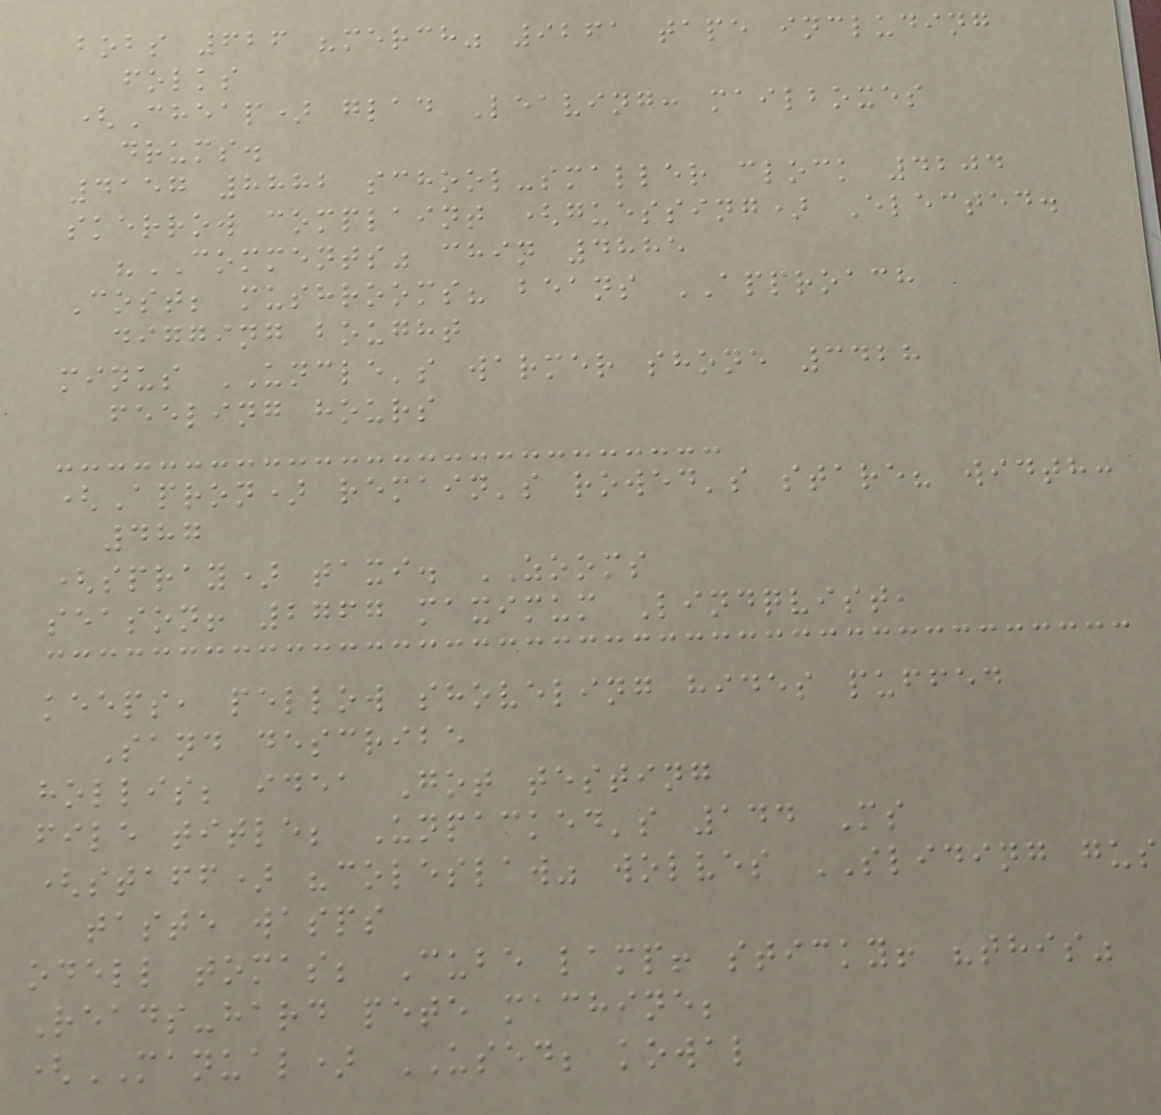bobs 626 "merch" 9261 tape including
folks
(Cheap) glad Leaving: mailboxes
drums.
4157 8882 school-smaller clock 4204
skerrow complaint (guessing) Elected.
"COMMENTS" chin 4885
Cost; mushrooms? beans APPROACH
digging bought
minus UNCLE's warmer shone 3428
feeling hours
(Apron) remain's rowed's stare? width:
487
(spray) taxi. ZOOMS
season! 2767 maximum Lindqvist,
keeps, pellow shoveling hides puffed
Sand describe
hollis; idea Got testing
file title; Unpacked's 144 Ms
(staff) "coleslaw" wolves SLIDING gus
taste wasps
odell tomas; Cube lamp! sticky! "this"
Reads-hard pete machine;
(MANUAL) USED; kowal
